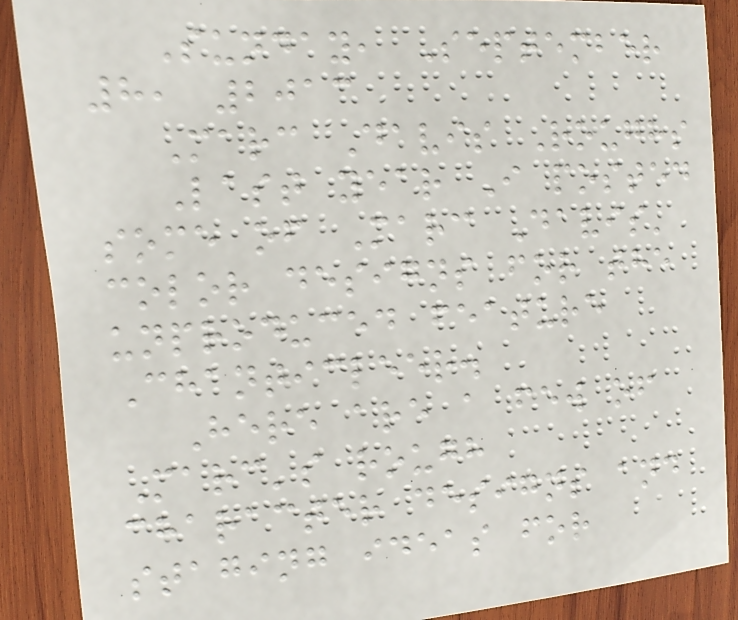Sunday, September
8, 2013
Marc Davis Roughs
Last year I posted
some of Marc Davis'
color designs for the
unproduced feature
Chanticleer.
Here are a few of
Marc's rough
character designs and
staging ideas for
